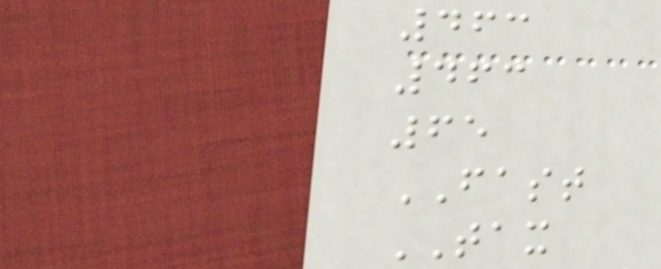463
463
65
FAST
TAX
